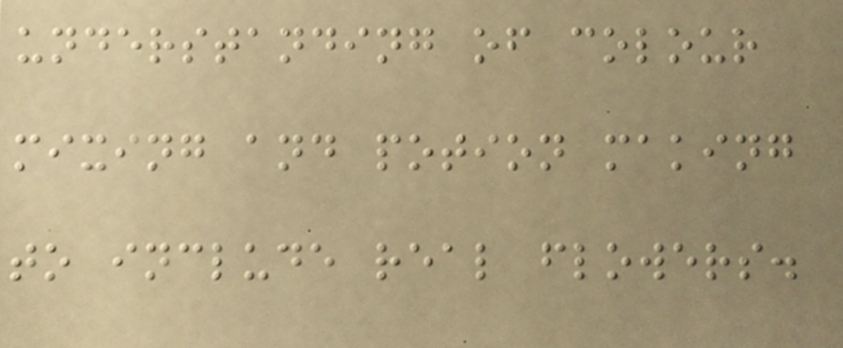understanding of colour
mixing and potion making
to include real flowers.
